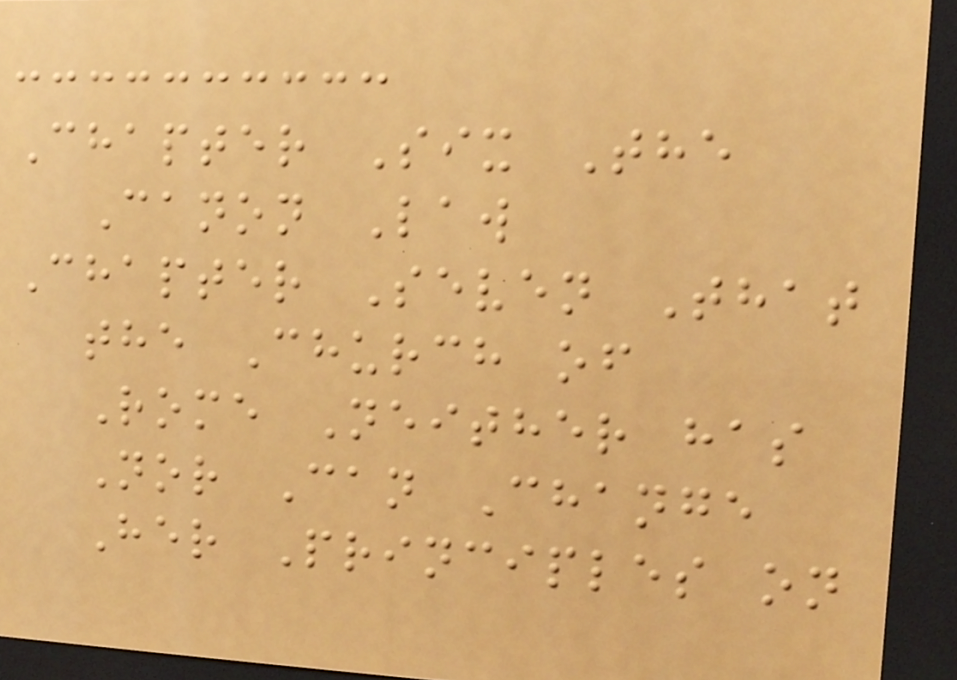Chapter Six The
Canon Law
Chapter Seven That
the Church of
Rome Neither has
Nor Can Change
Her Principles on
